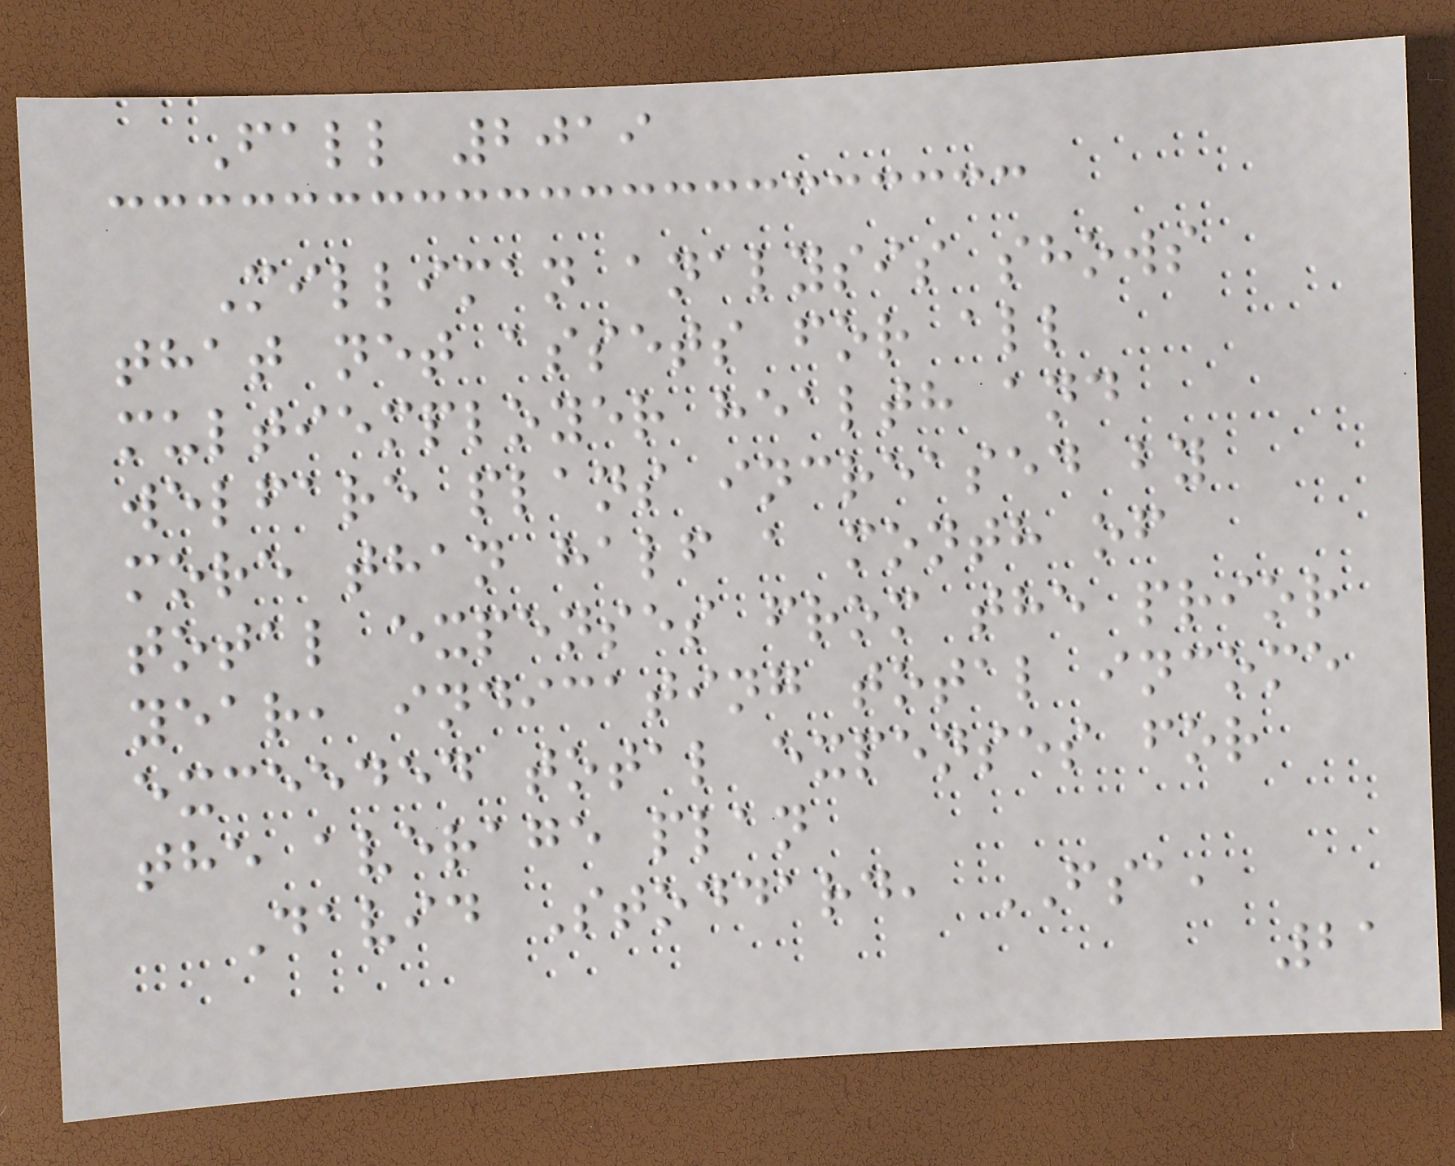Fall 2019
Milliman analysis shows
that net assets for all
multiemployer health and
welfare plans increased by
more than half a month of
total expenses from the prior
year, indicating total income
exceeded total expenses for
the average plan
David Stoddard, FSA,
21
